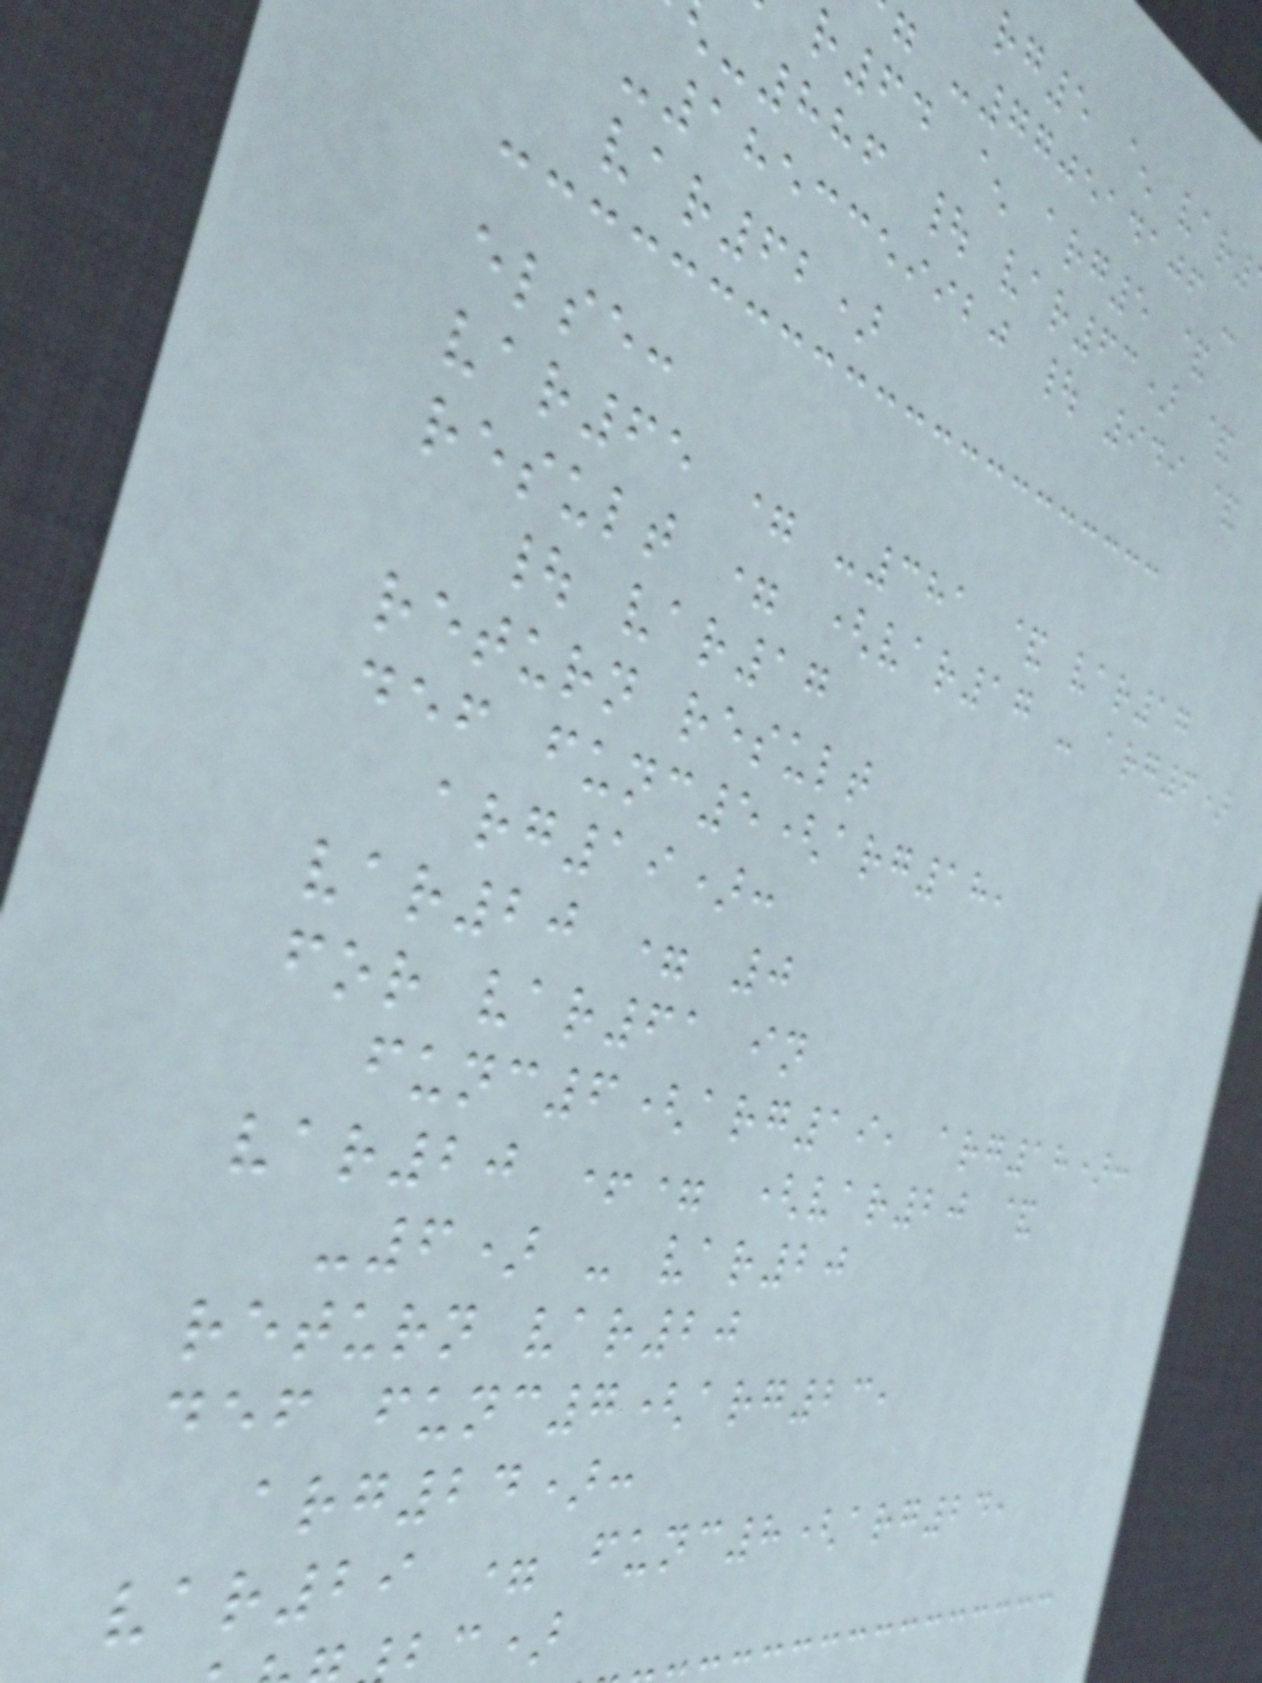rg5 ^ var
-770514106 -
r64 ^ arg5 &
-886 | var63) &
-1853359920 | 949 &
var62)
else:
var65 = -381 & var17
result = (var17 - arg6)
| var17
return result
def func5(arg18,
arg19):
var20 = 0
for var61 in
func6(arg19, arg18):
var20 += (var20 &
-6) - var20
return var20
def func7(arg23,
arg24):
var29 = func8(arg24,
